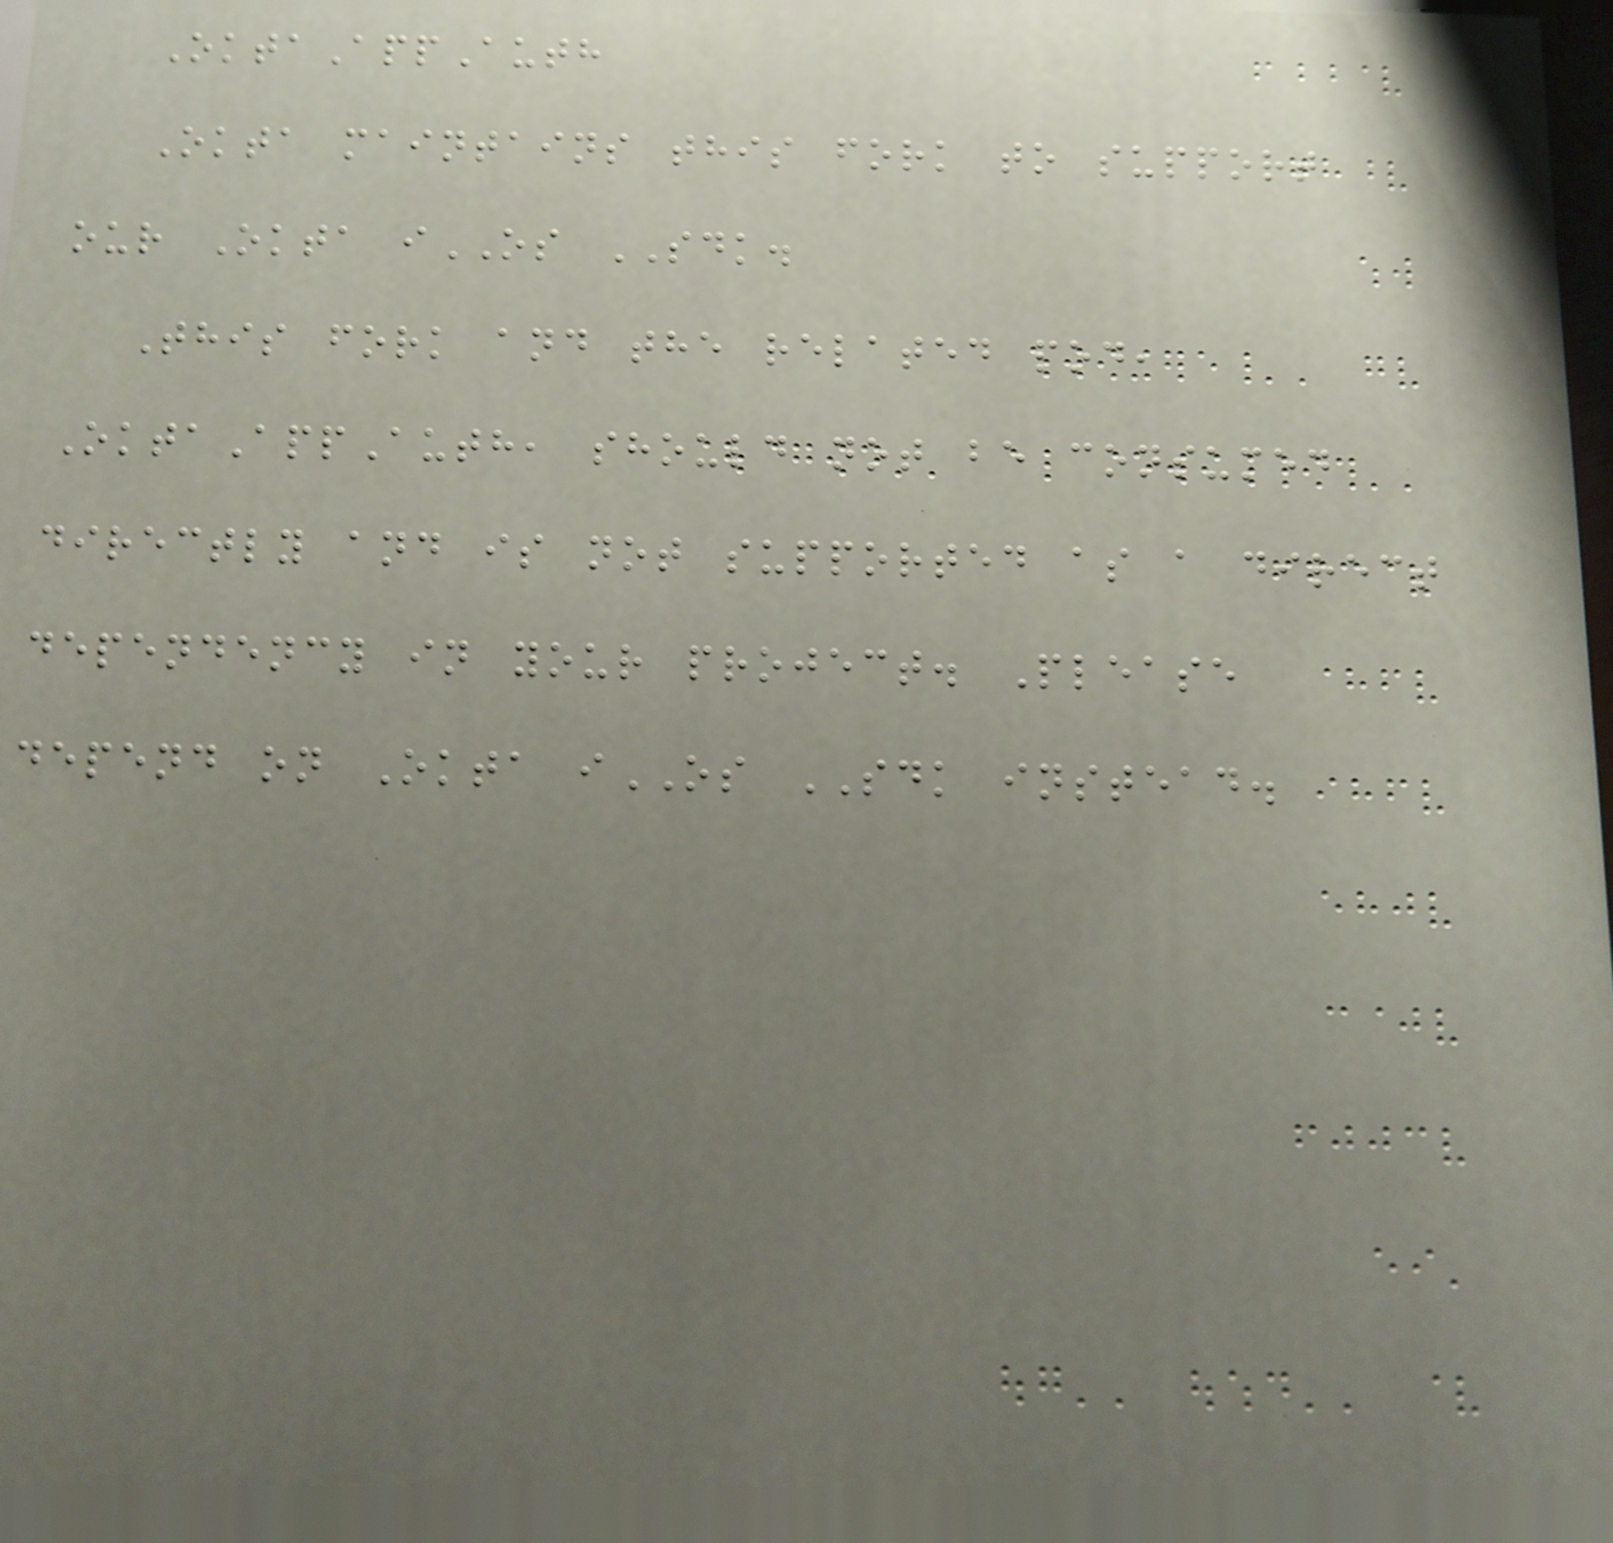OktaAppAuth
Okta maintains this fork to support
our Okta iOS SDK.
This fork and the related pod,
OktaAppAuth, should not be consumed
directly and is not supported as a direct
dependency in your project. Please
depend on Okta iOS SDK instead.
